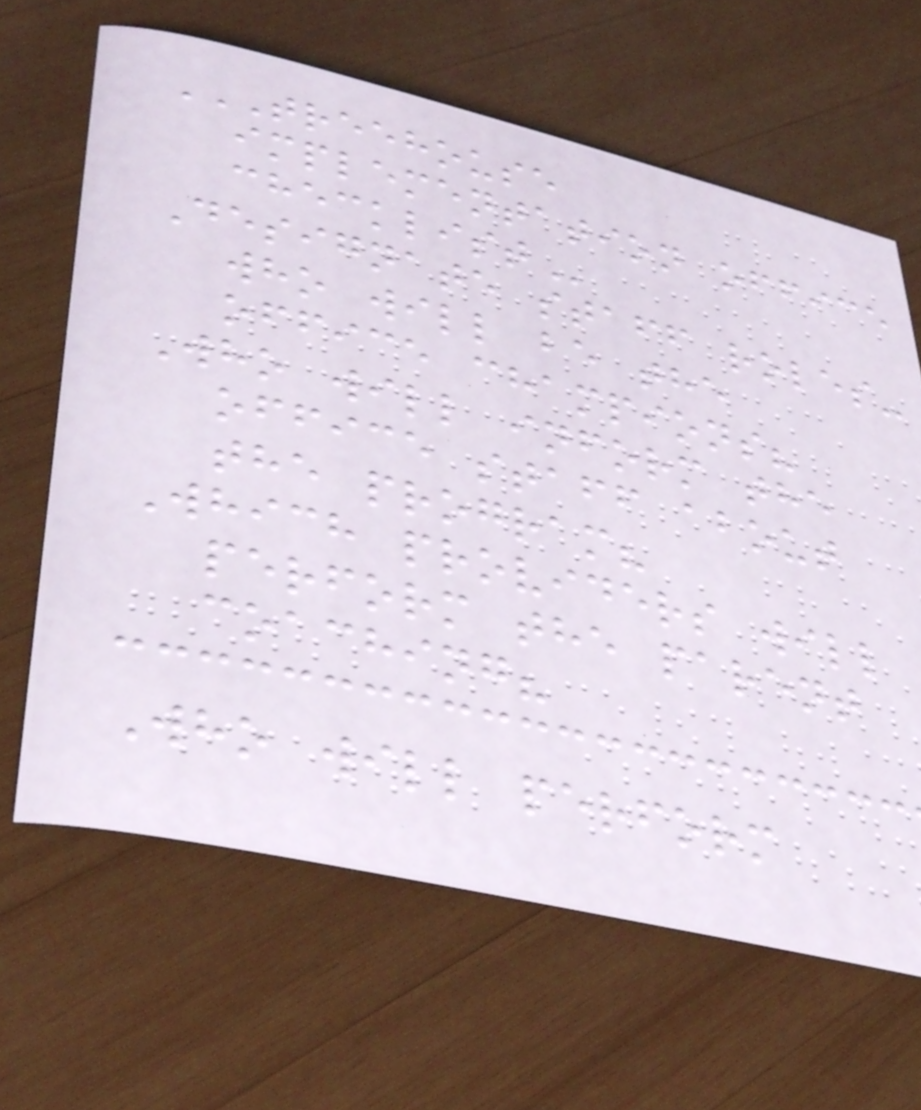TREEHOUSE
IMPLEMENTATION OFFICE
CHECKLIST
Designate staff roles-
who will be the
office champions?
Who will inform the
office staff about
the program?
Which providers will
perform the parent
coaching?
Who will perform
